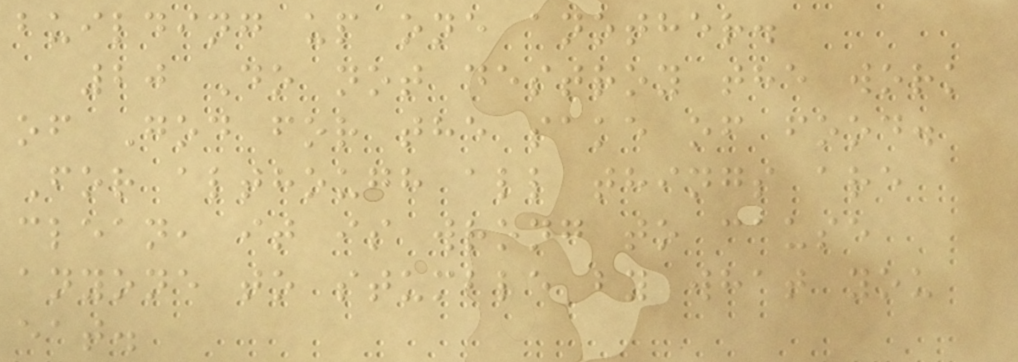building up one another.
20 Do not destroy the work
of God for the sake of food.
For although all things are
clean, it is wrong to cause
anyone to stumble by what you
eat.
